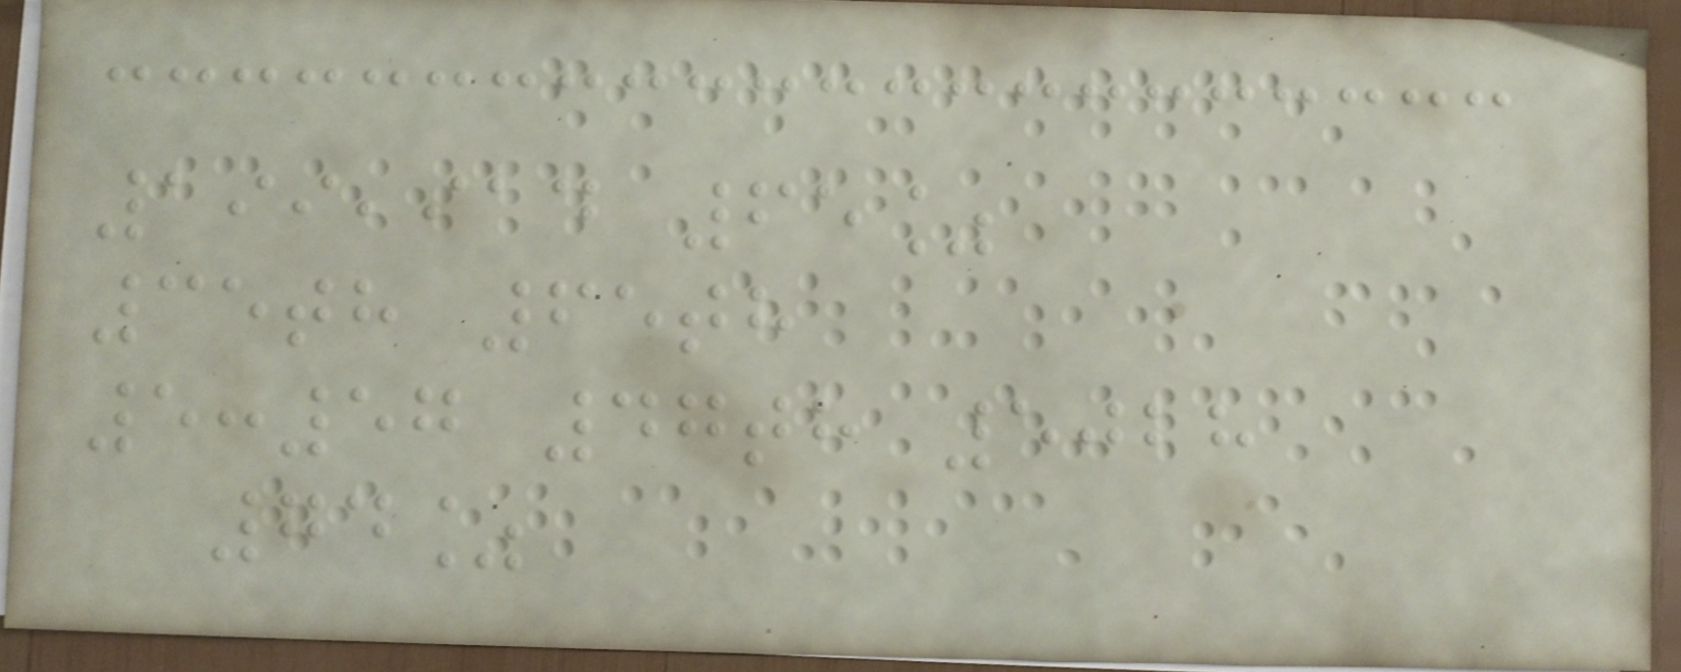199,914 65%
35th 65th
5:57 47th 5028
74%
